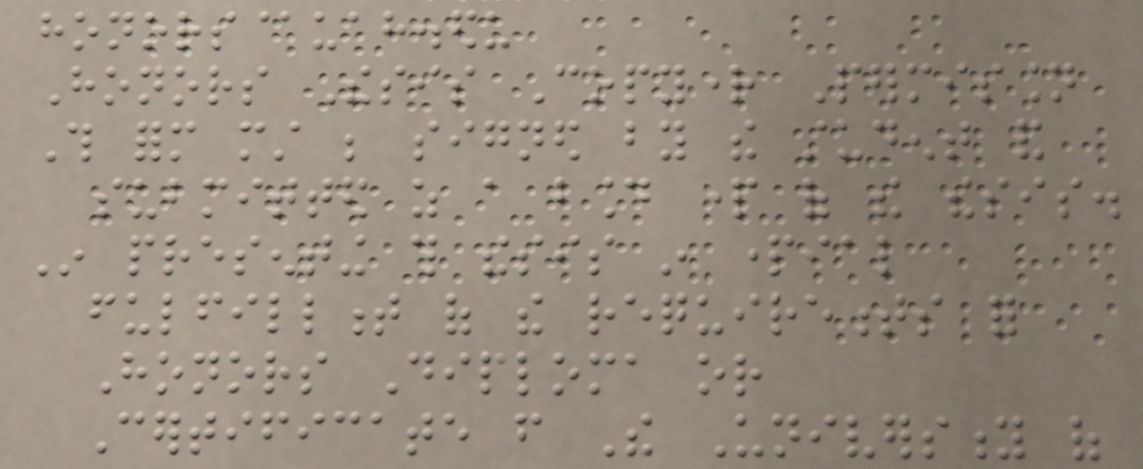honors@uah.edu
Honors Thesis Copyright Permission
This form must be signed by the student and
submitted as a bound part of the thesis.
In presenting this thesis in partial
fulfillment of the requirements for
Honors Diploma or
Certificate from The University of
